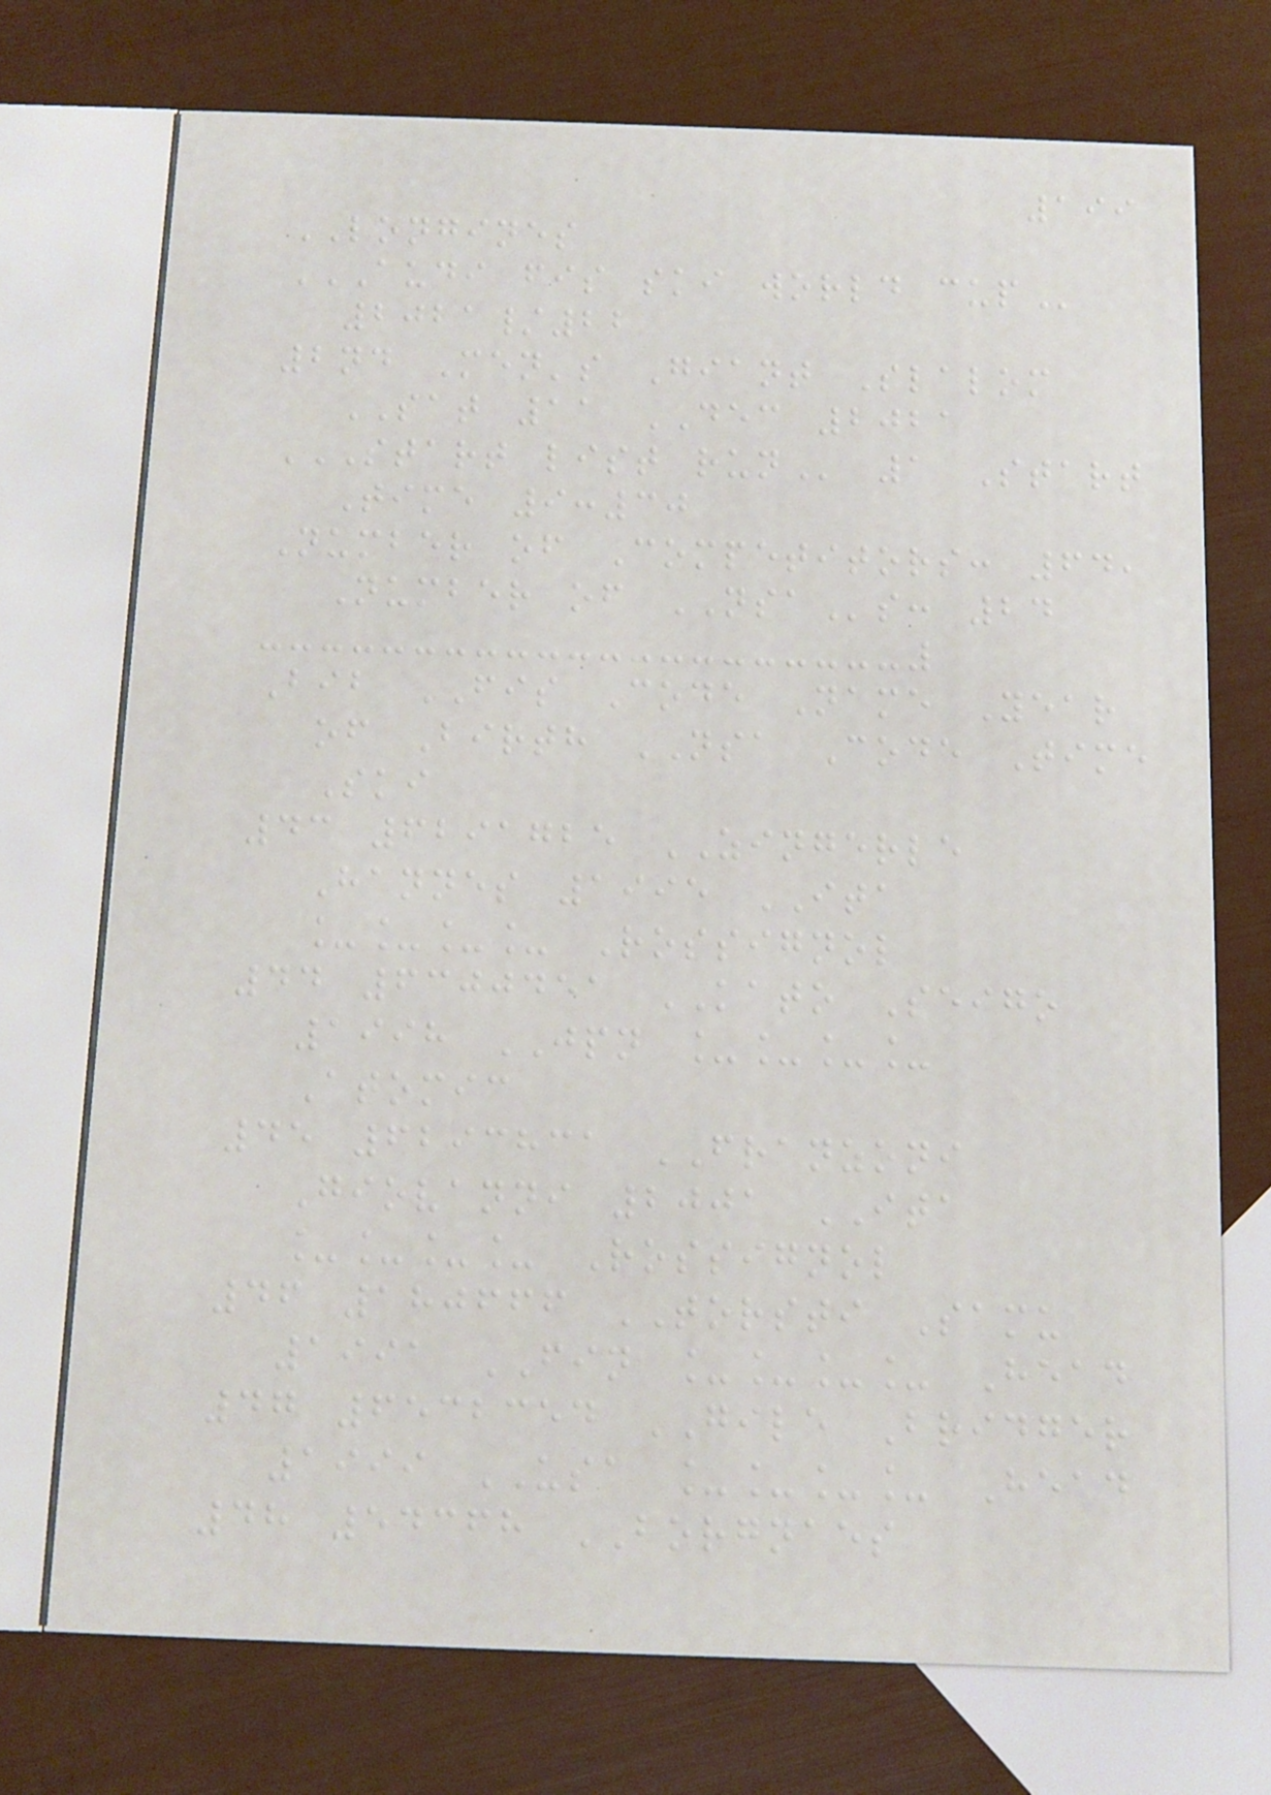199
LONGINES
AUDI FIS SKI WORLD CUP
2021/22
2nd Men's Giant Slalom
SAT 11 DEC 2021
START LIST RUN 1 Start
Time 9:30
Number of Competitors: 64,
Number of NSAs: 24
Bib FIS Code Name Year
of Birth NSA Code Time
Ski
43 6291725 ZINGERLE
Hannes 1995 ITA
____ Rossignol
44 6300451 KATO Seigo
1998 JPN ____
Atomic
45 6293831 FRANZONI
Giovanni 2001 ITA
____ Rossignol
46 180666 TORSTI Samu
1991 FIN ____ Head
47 6532354 GILE Bridger
1999 USA ____ Head
48 54368 BORGNAES
